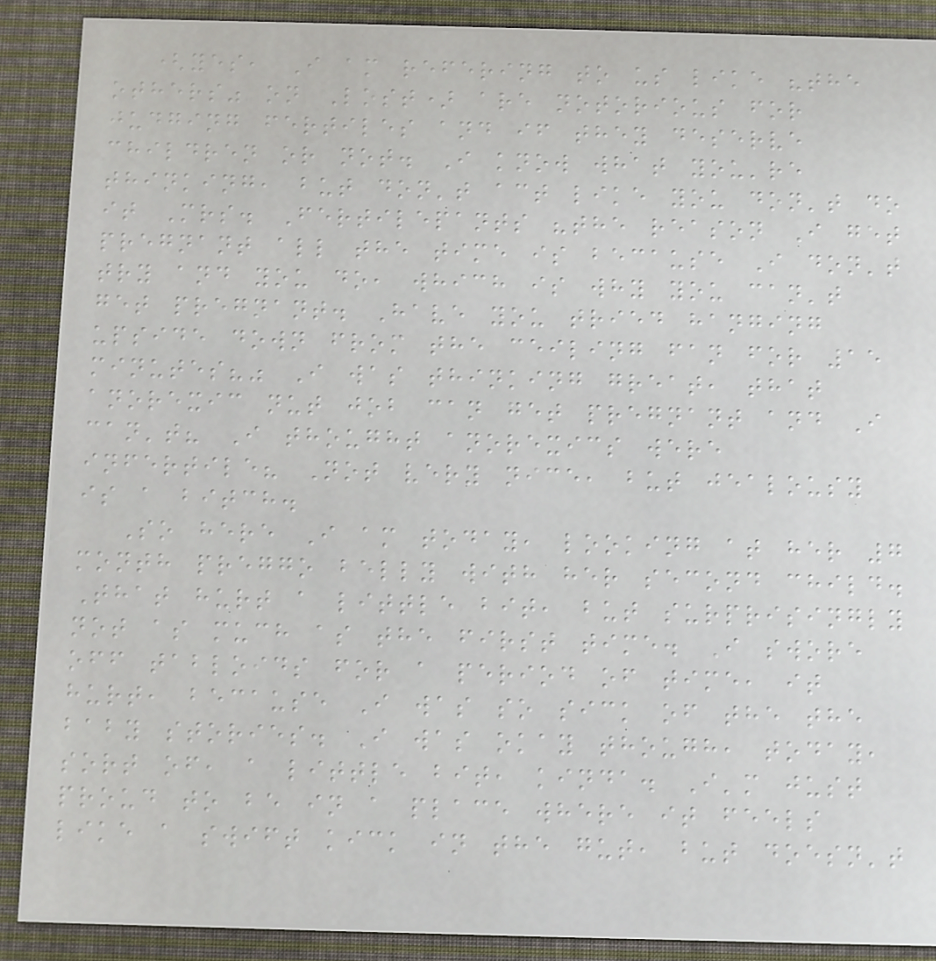(yes, I am refering to us like "the
others" on Lost) are notorious for
judging fertiles and if they deserve
children or not. I know what you're
thinking, but don't act like you don't do
it Mrs. Fertilepants "the reason I get
pregnant all the time is because I don't
try and you do, which is why you can't
get pregnant. Have you tried hanging
upside down from the ceiling fan for 15
minutes?" I was thinking great, that
anorexic nut job can get pregnant and I
can't? I thought anorexics were
infertile? Not very nice, but jealousy
is a bitch.
So here I am today, looking at her 7
month preggo belly with her second child.
That hurt a little bit, but surprisingly
not as much as the first time. I swore
off tabloids for a period of time, it
hurt, because I was so sick of the the
baby stories. I was okay though, today,
sort of, a little bit, kinda. I'm just
proud to be in a place where it feels
like a swift kick in the gut, but doesn't
